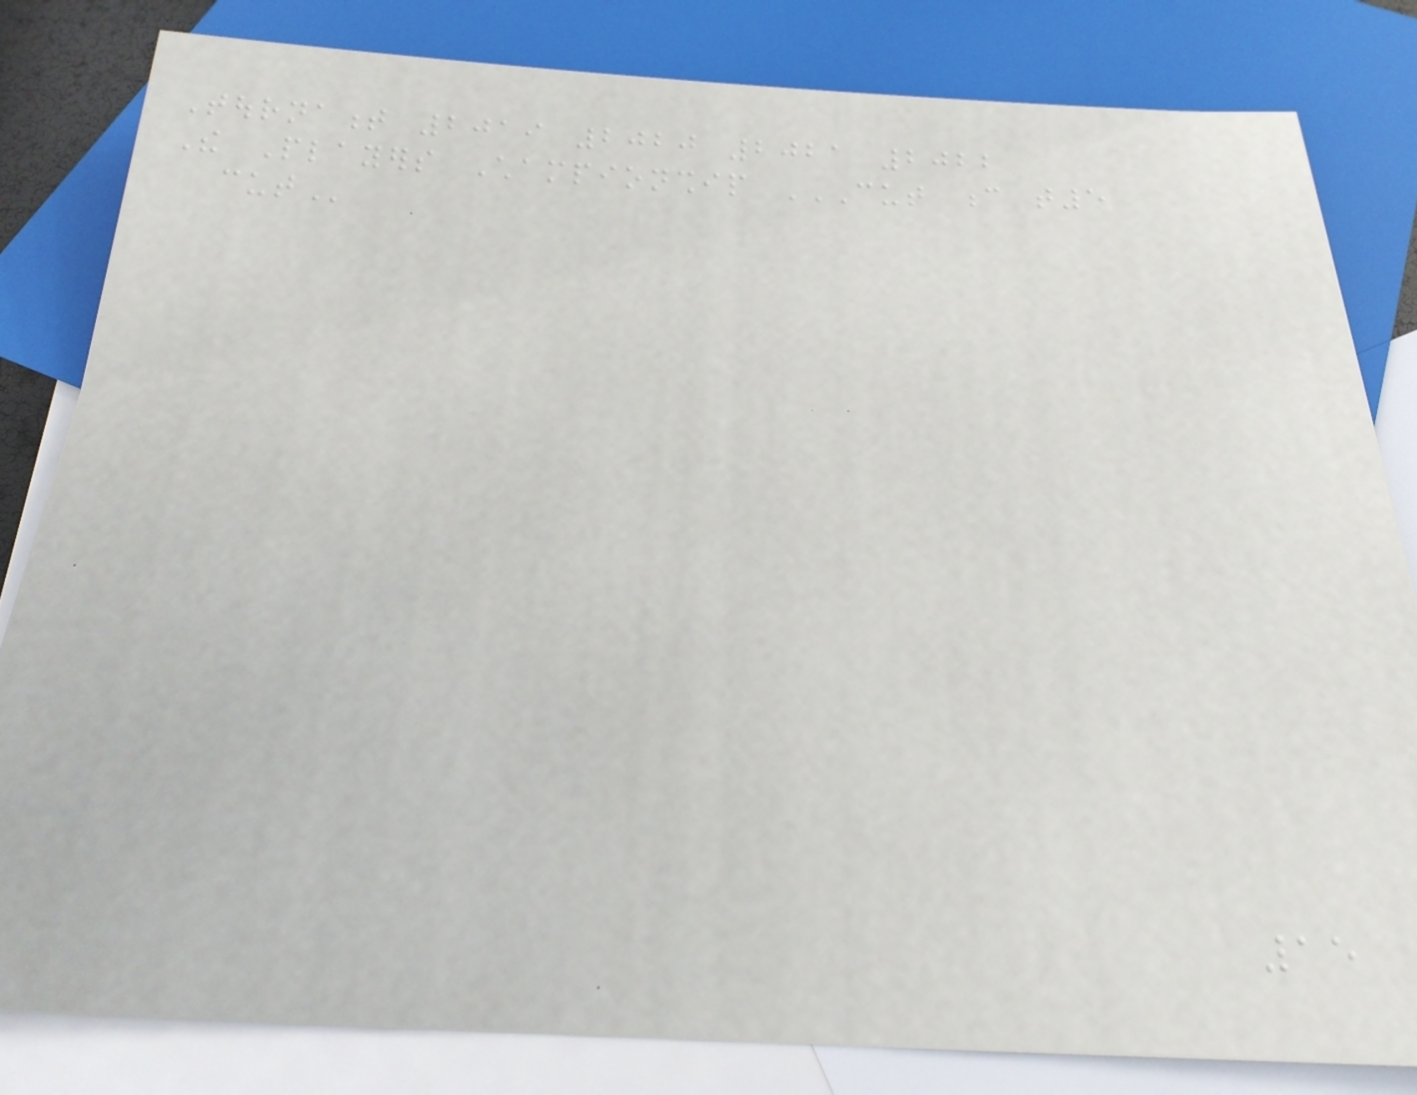Tournament 2019 2020 2021 2022
The Players Championship CUT C T5
CUT
15
